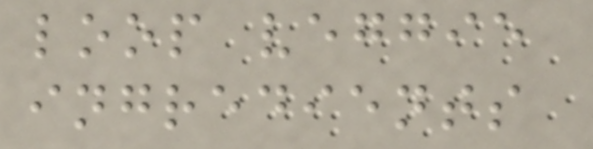loop veggie
ingredients
